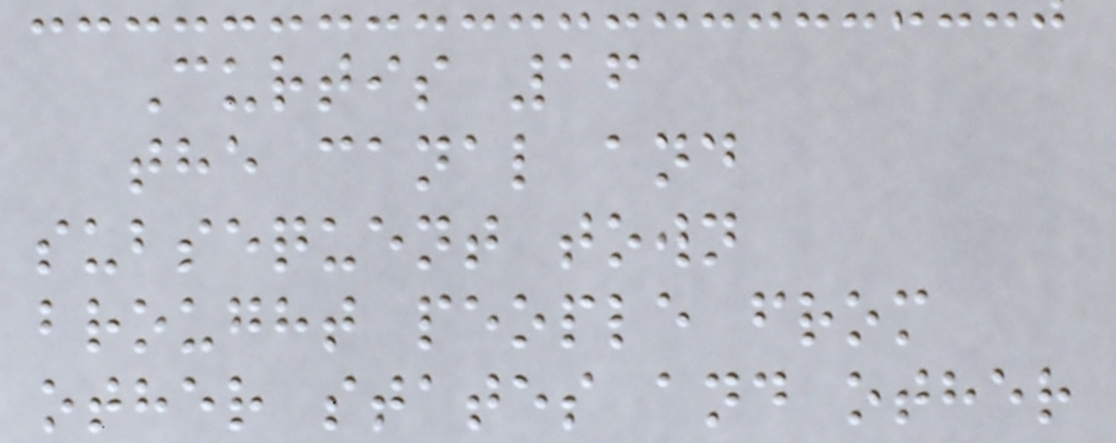Curtis 16
the canal and
subsequent town
brought people from
other states and other
